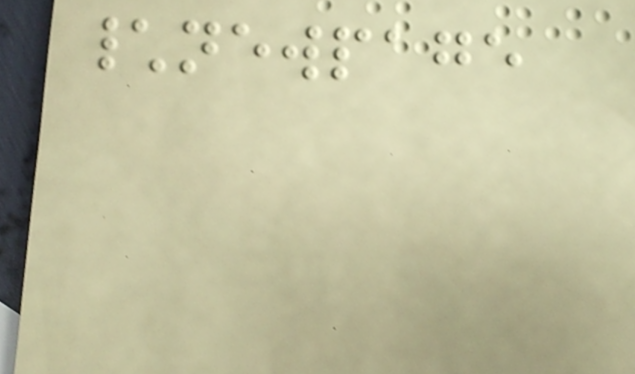\newpage
